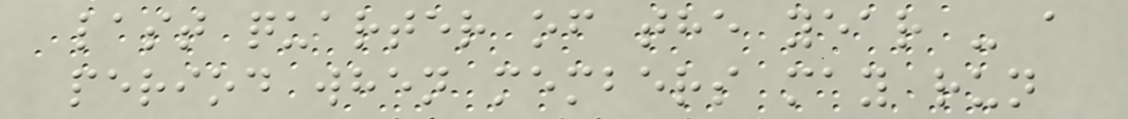last quarter of the year - a
period when members may run
